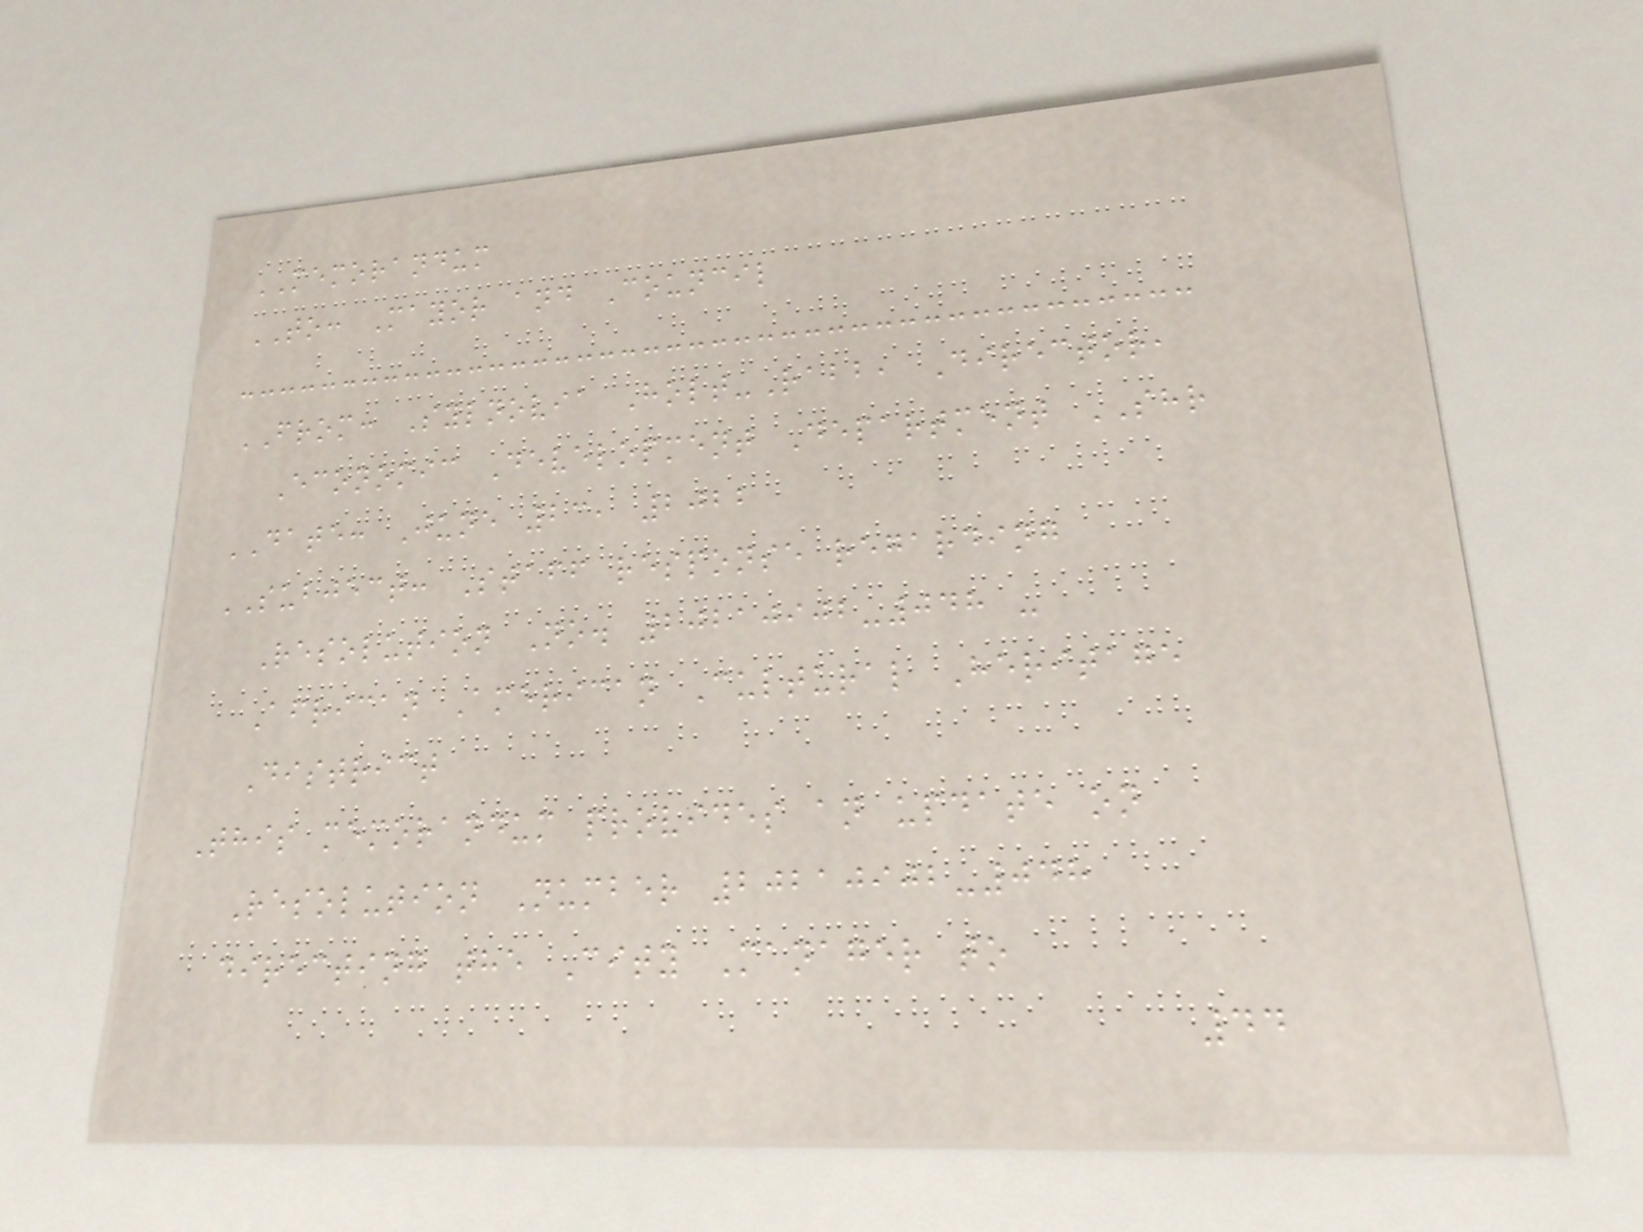MEMORANDUM
TO: Mayor and Council
FROM: Sylnovia Holt-Rabb, Director,
Economic Development Department SHR
DATE: June 23, 2022
SUBJECT: Staff response regarding
Resolution No. 20210902-048 -
African American Cultural Heritage
District
This memorandum provides an update on
Resolution Number 20210902-048
directing the City Manager to
44
